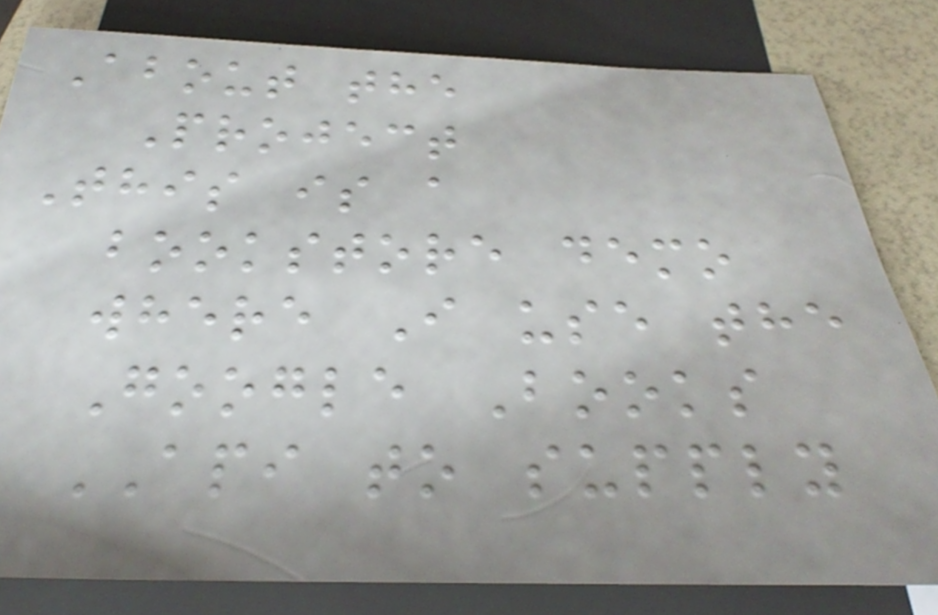About the
Project
This is a
bookstore demo
where I use the
Google Books
API to supply
